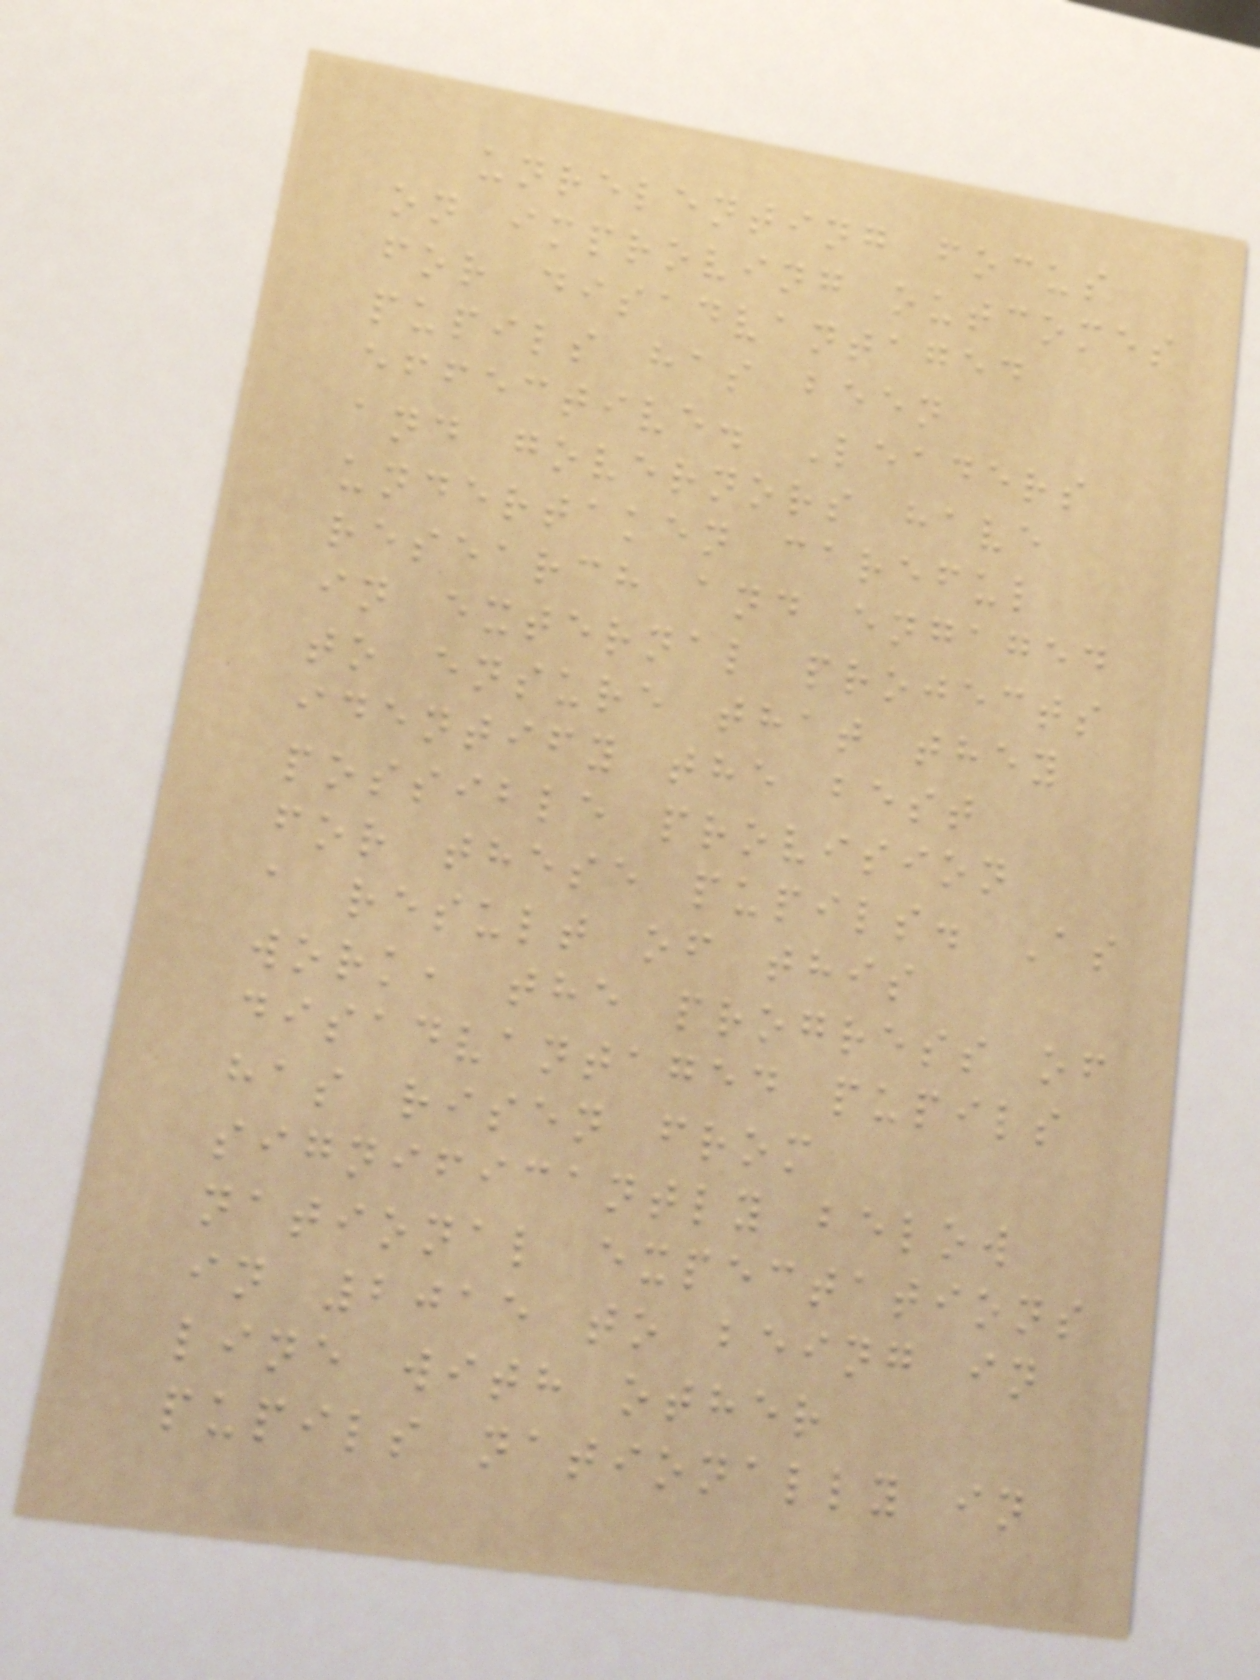unrelenting focus
on improving outcomes
for disadvantaged
pupils has been
effective. Leaders
and governors have
undertaken careful
research and engaged
in external projects
to ensure that they
identify the best
possible provision
for these pupils. As
a result of this
work, the progress of
disadvantaged pupils
has risen from
significantly below
national expectations
in 2015 to being in
line with other
pupils nationally in
